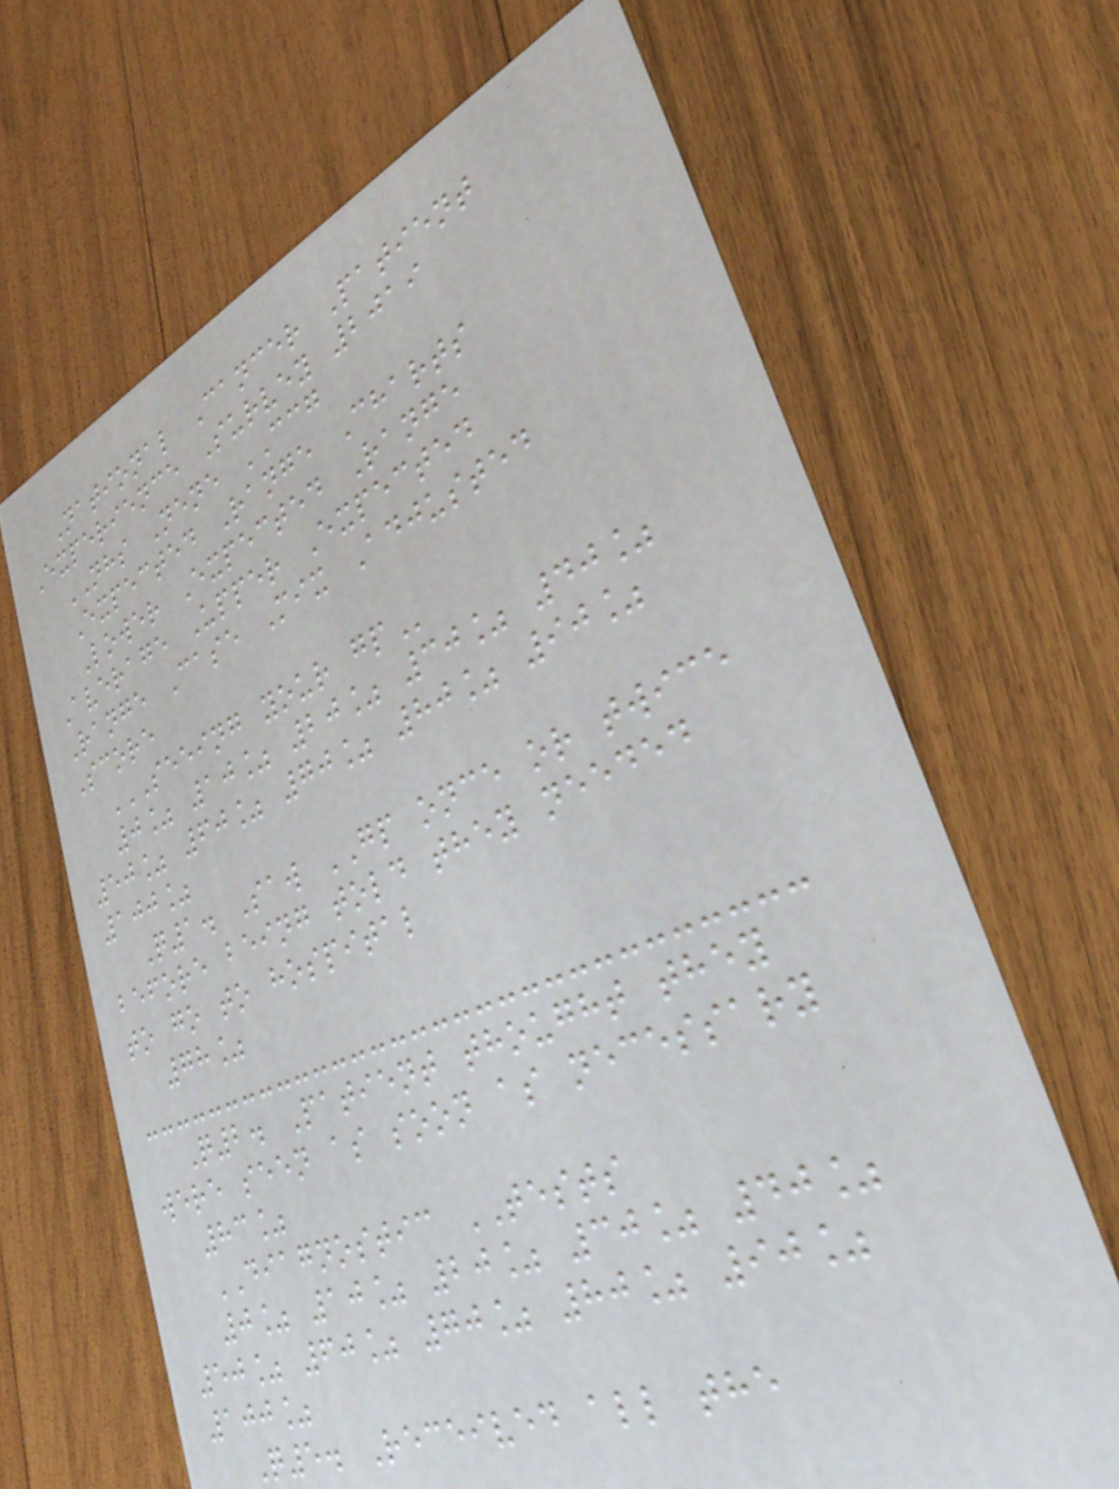National Cancer Patient
Experience Survey 2019
NHS Nene CCG
Expected Range Charts
Lower Expected Range
Average Upper Expected
Range Case Mix Adjusted
Score
SEEING YOUR GP
0% 10% 20% 30% 40%
50% 60% 70% 80% 90%
100%
Q1. Saw GP once or twice
before being told they needed
to go to hospital
78%
Q2. Patient thought they
were seen as soon as necessary
83%
DIAGNOSTIC TESTS
0% 10% 20% 30% 40%
50% 60% 70% 80% 90%
100%
Q5. Received all the
